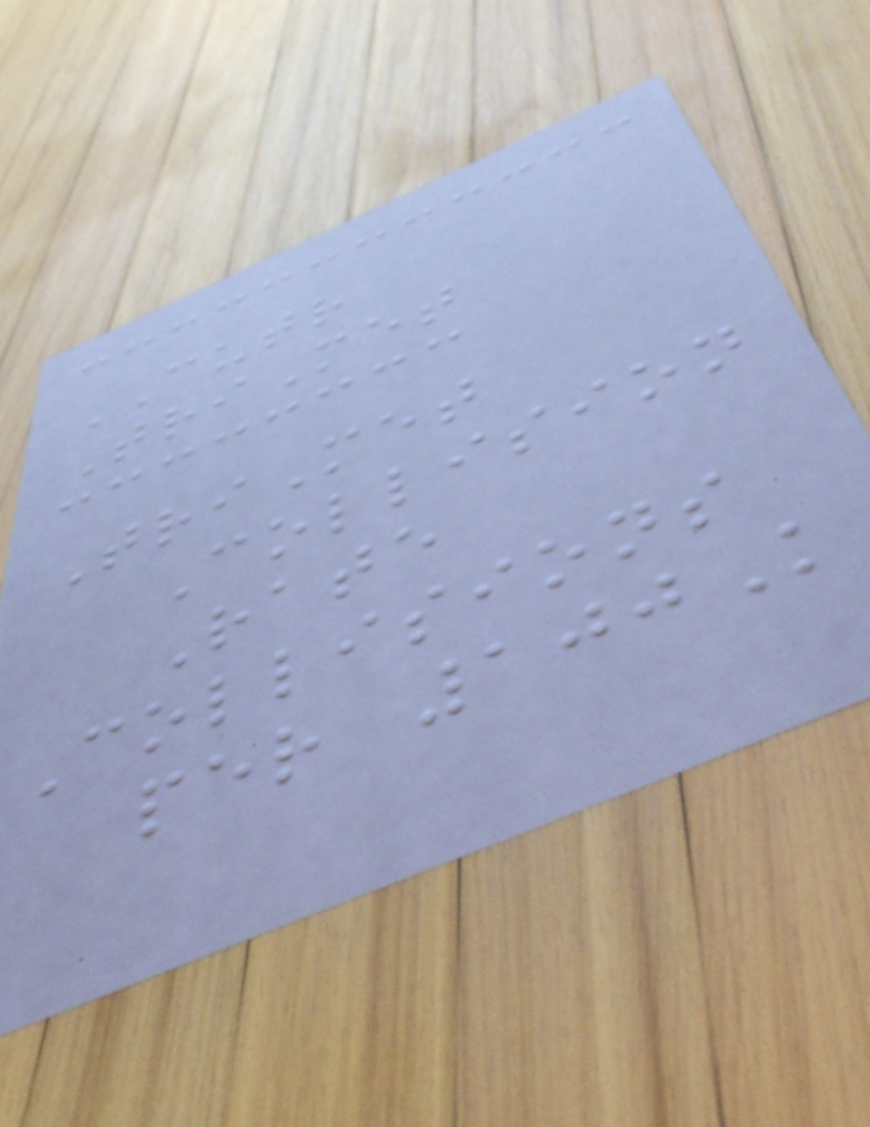CUTR
TriMet
TriMet
Collision
Rate
Collisions
per 100K
